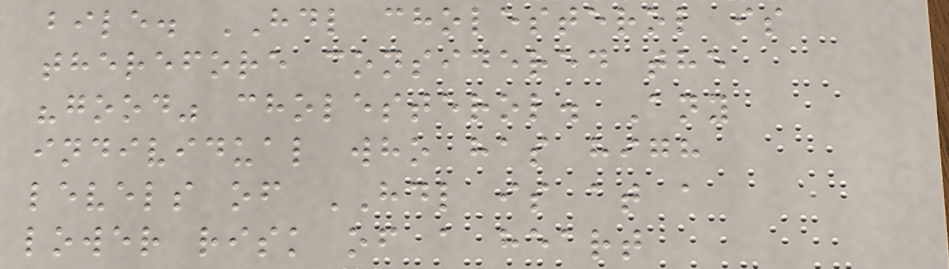bile. HDL cholesterol is
therefore considered the
"good" cholesterol. Any
individual who has high
levels of HDL is at a
lower risk of a heart
